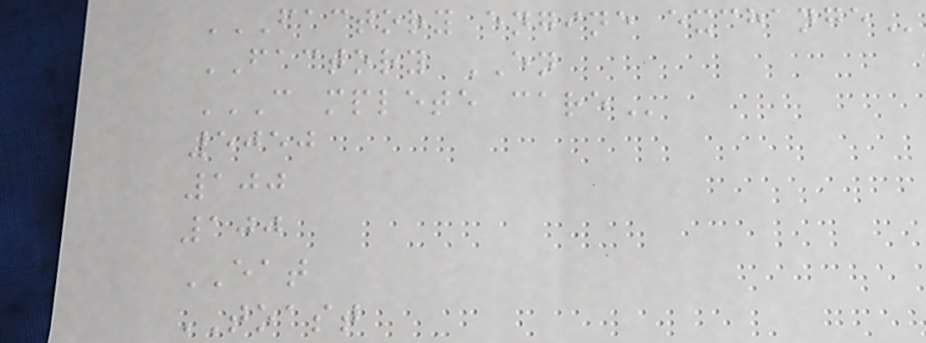FACTORY ENGINE EXCHANGE
FACTORY EN
C MPLETE CARE
5050
100
100
EAT
TOAST
